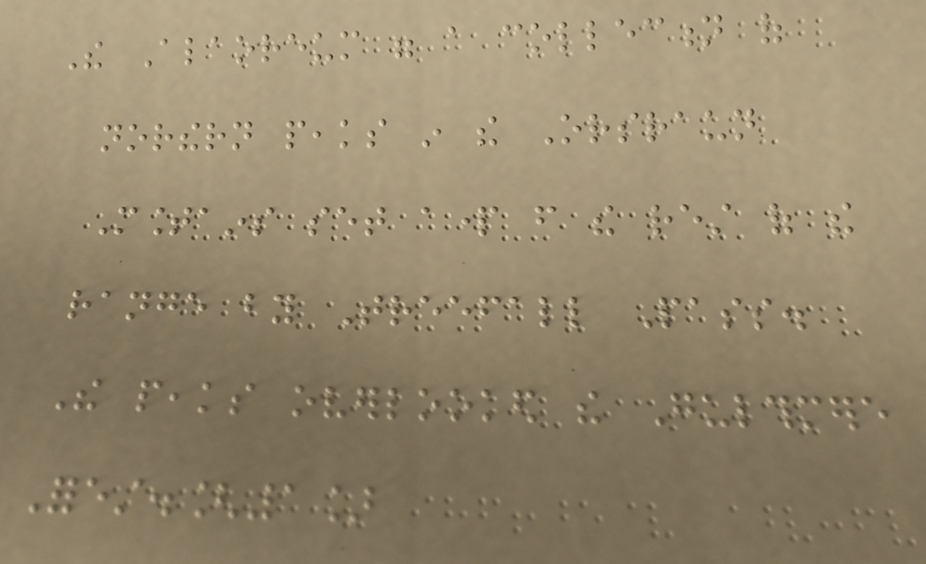The Alaoreum were a collection of
northern peaks in the Orsraun
Mountains set apart from the rest of the
range by Treefall Pass.
The peaks overlooked the Gulthmere
Forest.[1]
